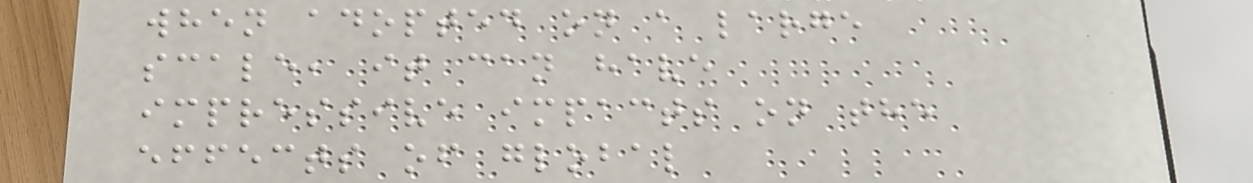when adopted on a large
scale, it can have
impressive impacts on the
effects of global
